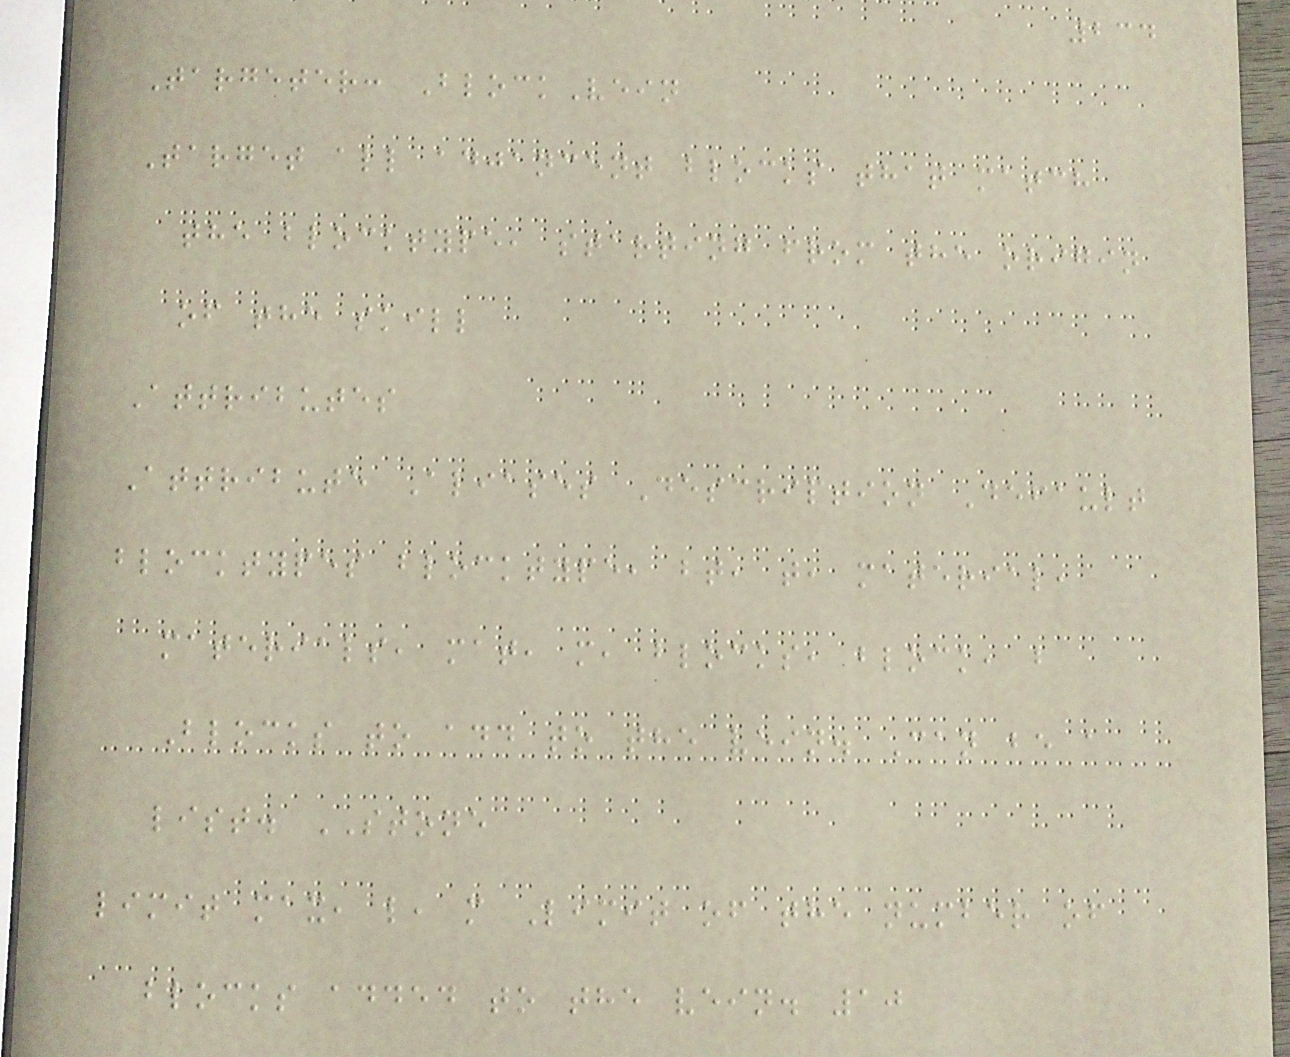234
Targeter: BlockVein
Target all adjancent blocks that match
the blocktype, starting from the origin
of the skill
Attributes
Attribute Aliases Description Default
blocktypes blocktype, bt, t, material,
materials, mat, m, blocks, block, b
Blocks to add to the vein. Can be a
list. STONE
limit max, l, m Limit of the number of
blocks added to the vein. 10
